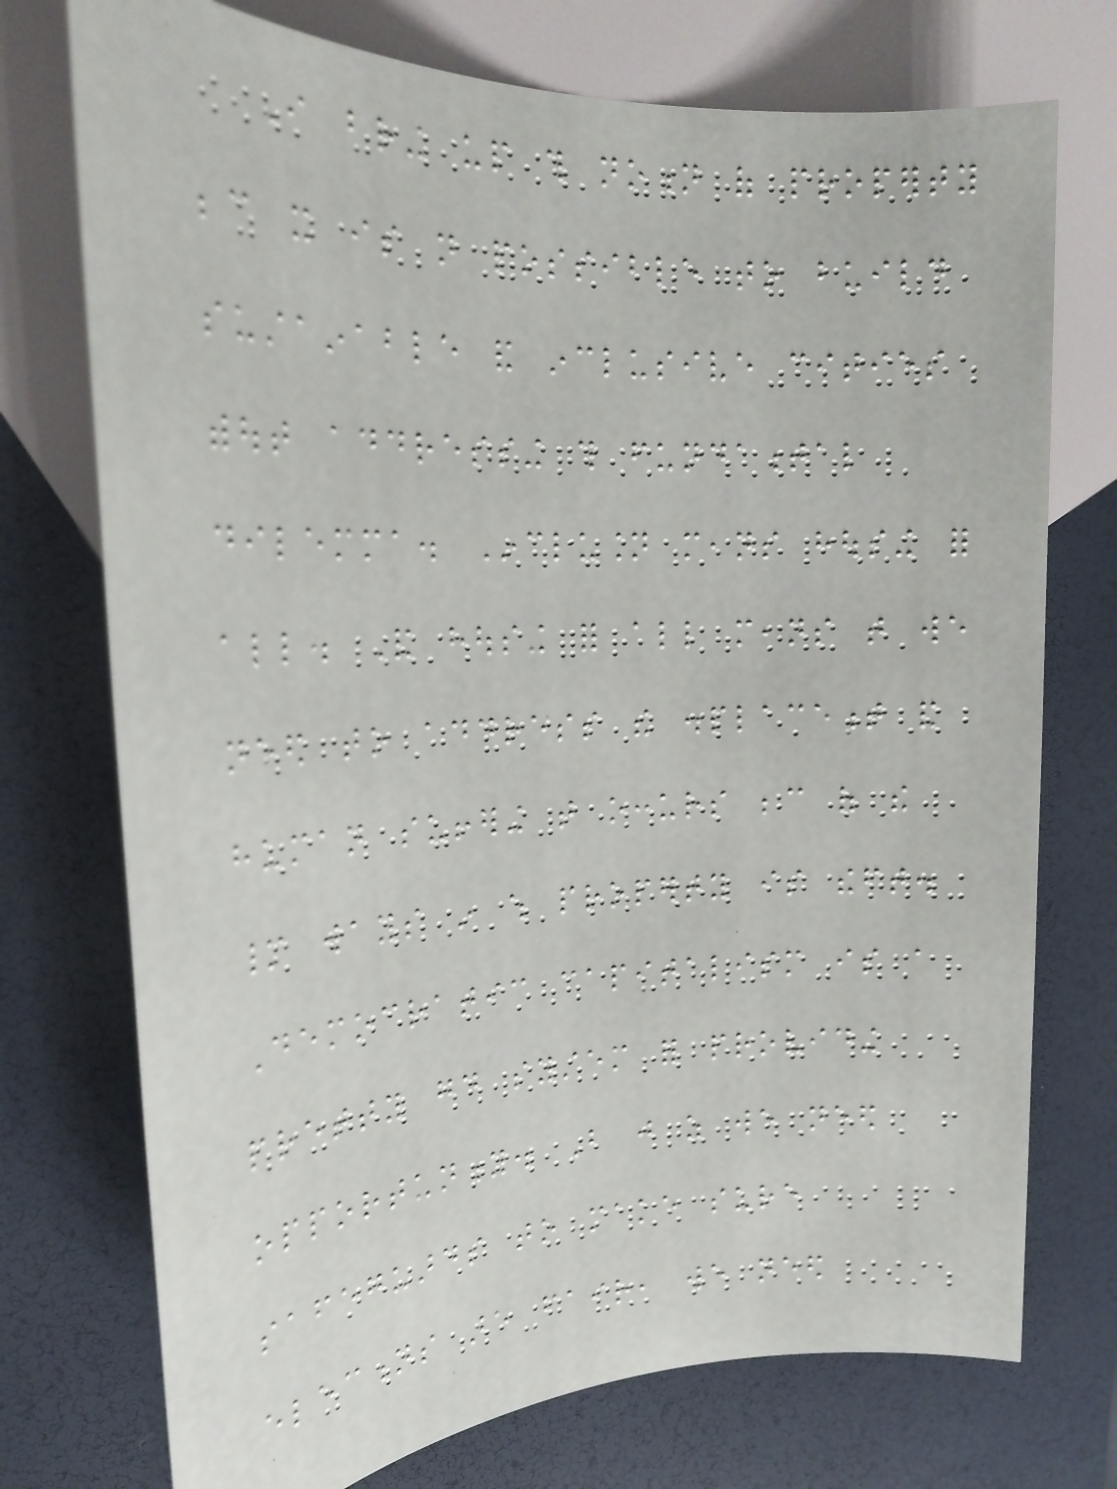I bring up this notion of property
because it is not possible to build
sustainable and inclusive cities
without addressing this fundamental
dilemma. Inclusion means housing for
all. And housing for all means that we
need to address the displacement and
human suffering that occurs because of the
many ways in which property is theft.
Democratic capitalism is a
pretty good system for providing
opportunity. But just as we need
safeguards to make sure
elections are fair, we need
